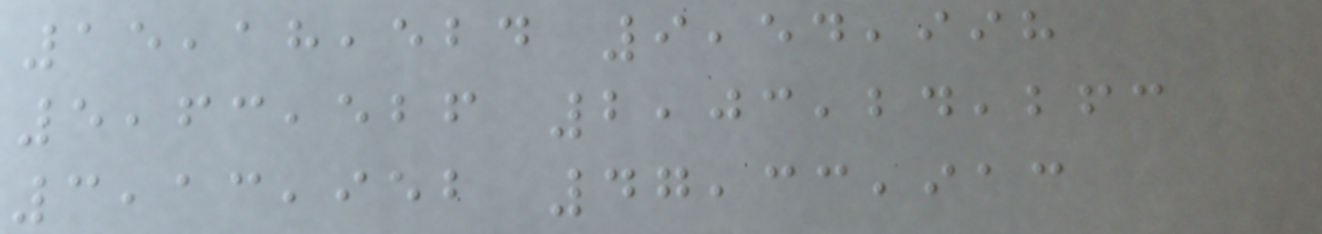15,18,524 9,54,998
5,63,526 2,03,24,263
3,13,952 47,33,913
